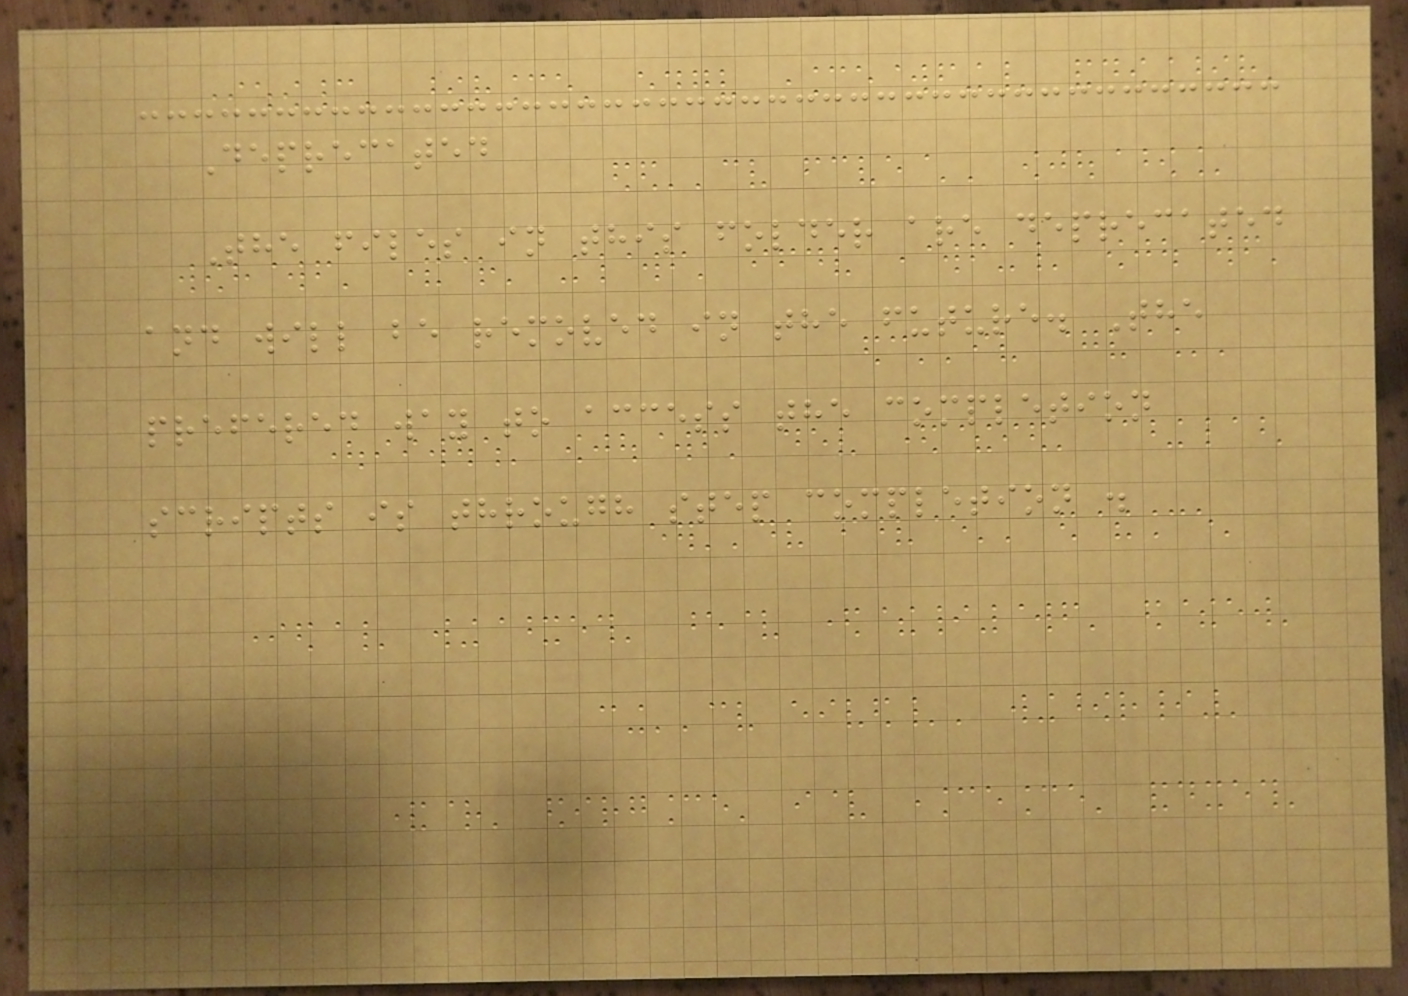Deprecated
The files in this folder are deprecated
and will be removed in the future. The
prefered way to access the completion
scripts is through step completion .
